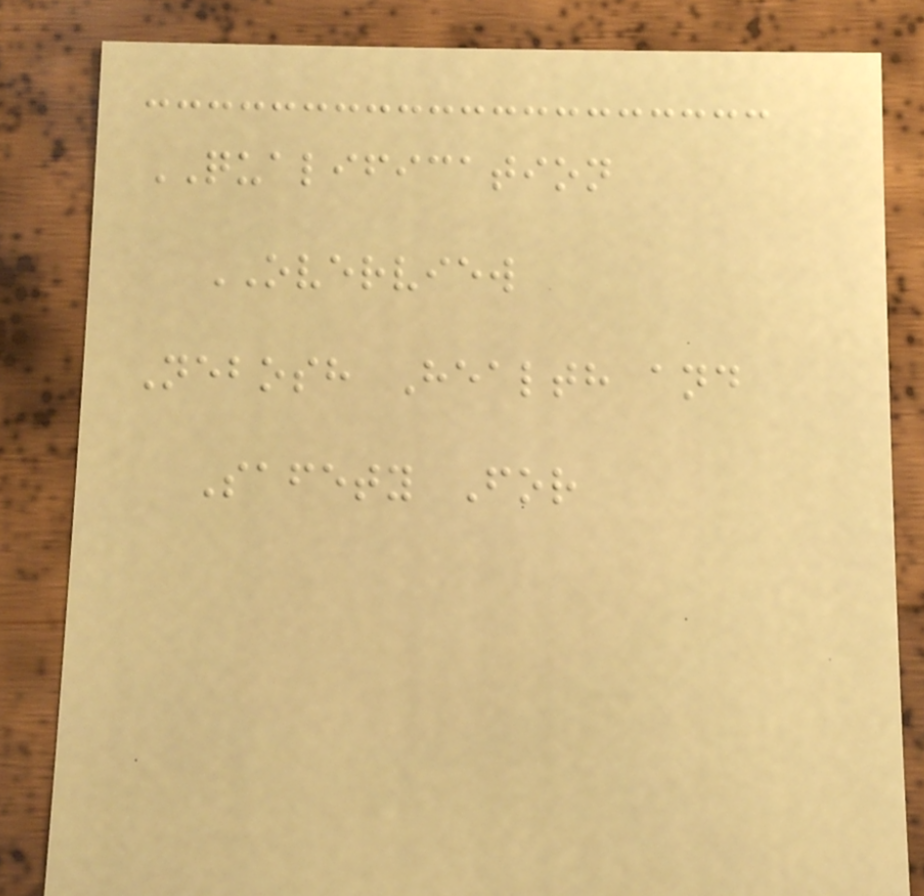QUALIFICATION
OVERVIEW
Nebosh Health and
Safety For
